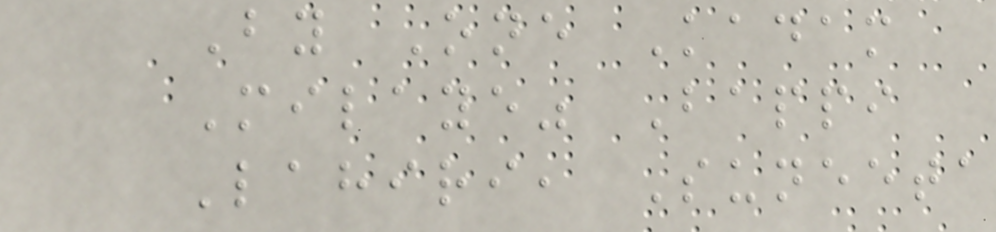By One Kadam
Milaye" Bappi
Lahiri, Suneeta
